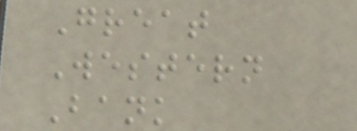Great
Western
Bank
